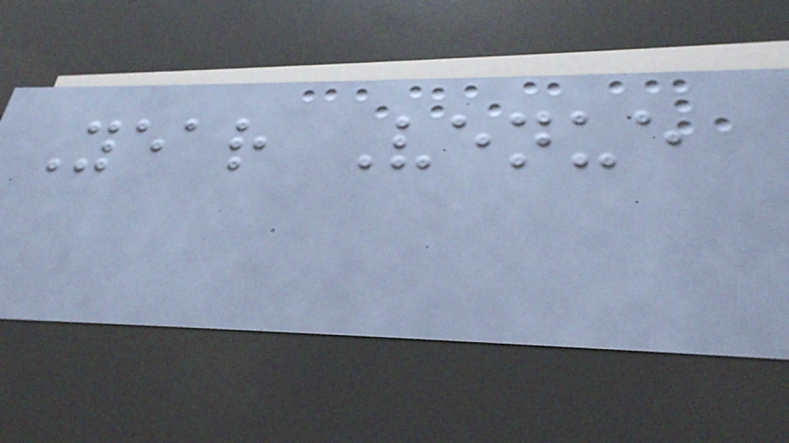Year Venue
